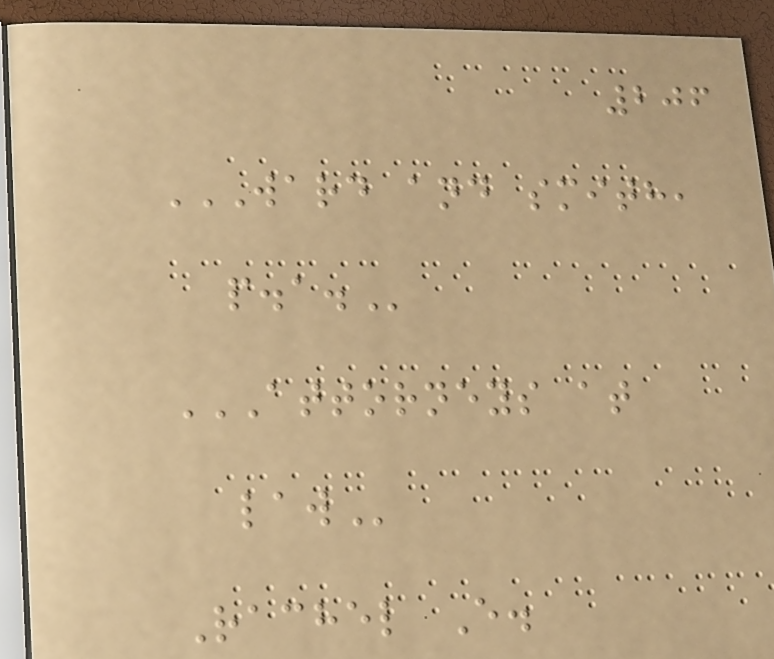206
WARD AND SMITH,
P.A.
ATTORNEYS AT
LAW
Rachel E.
